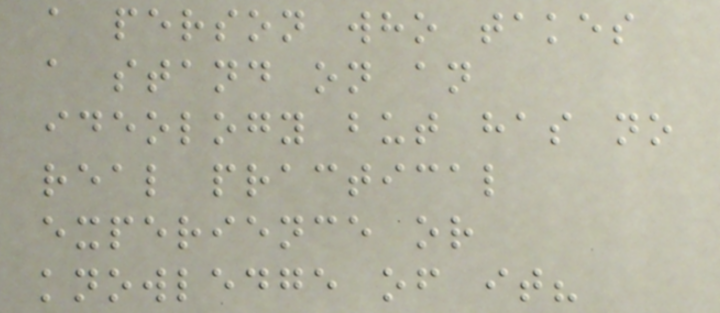a person who takes
a stand on an
ideology but has no
real practical
experience or
knowledge of it?
